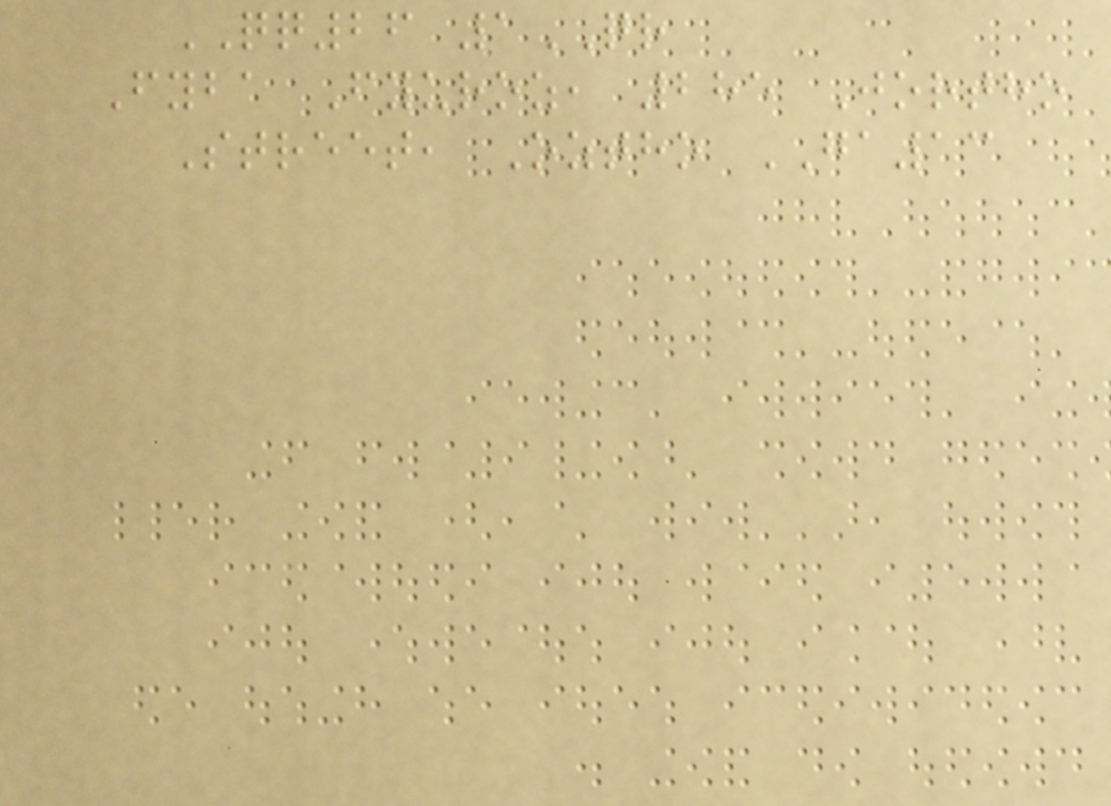QQ26 1QR
Fyba Fyuroz, 285 Jortho
Street, Oztho GA13
